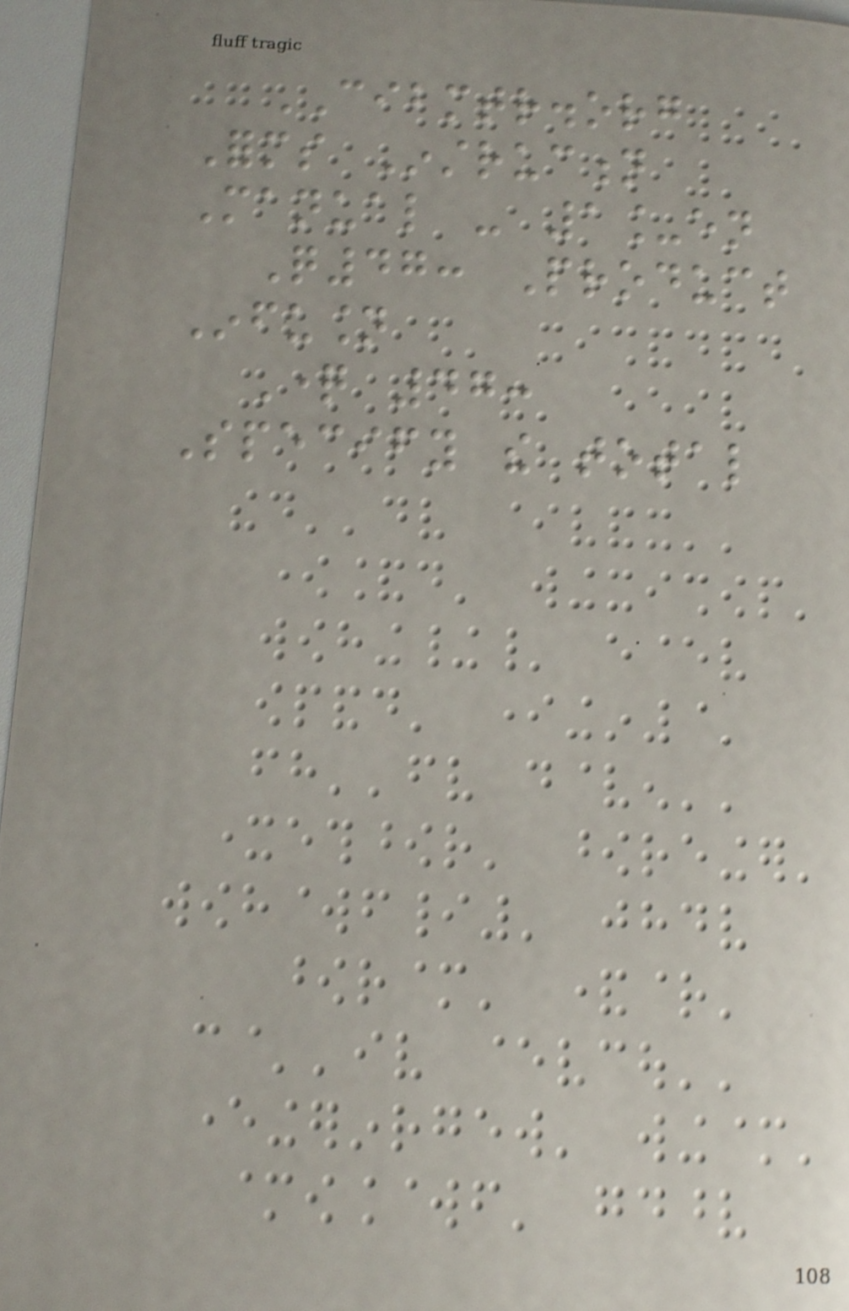CIBMTR.org
Forms Instruction
Manual - 1_en
Q47: Product
Infusion
Question 47:
Specify the total
